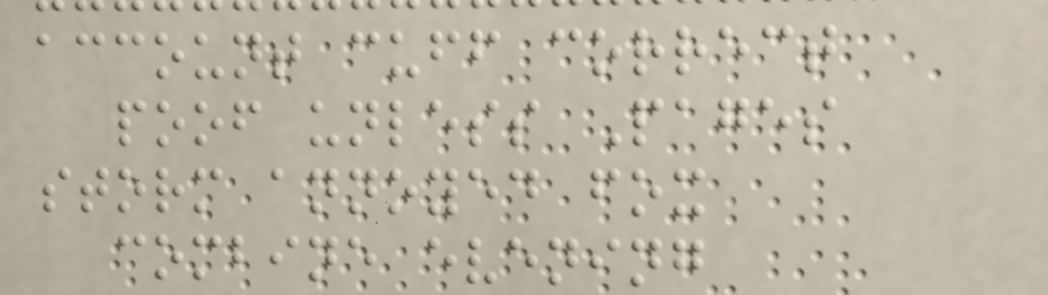account cuff correct
poof unless Pages
storm annoyed fox
combine evening
